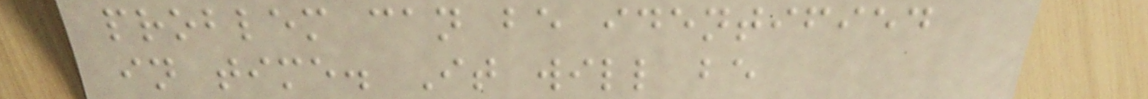problem can be identified
in time. It will be
